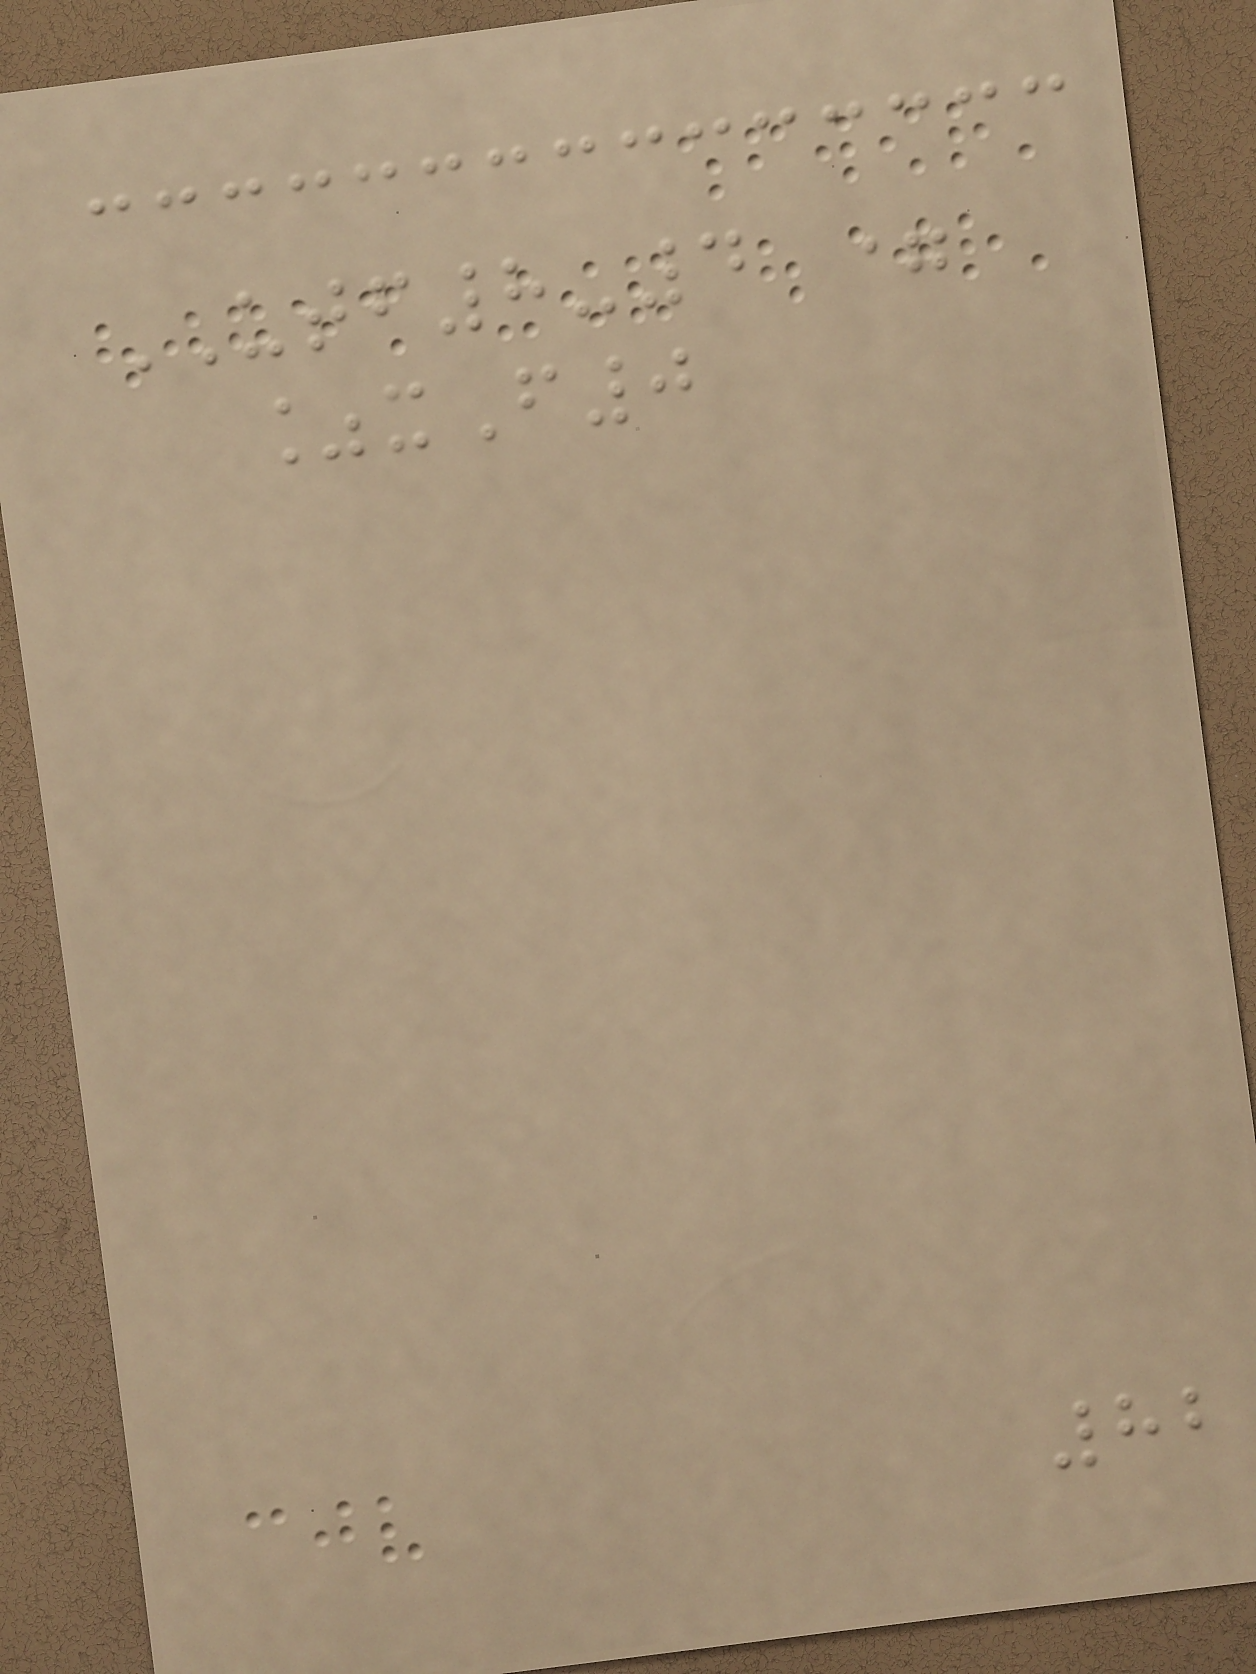UTF8-4 =
%xF0
82
